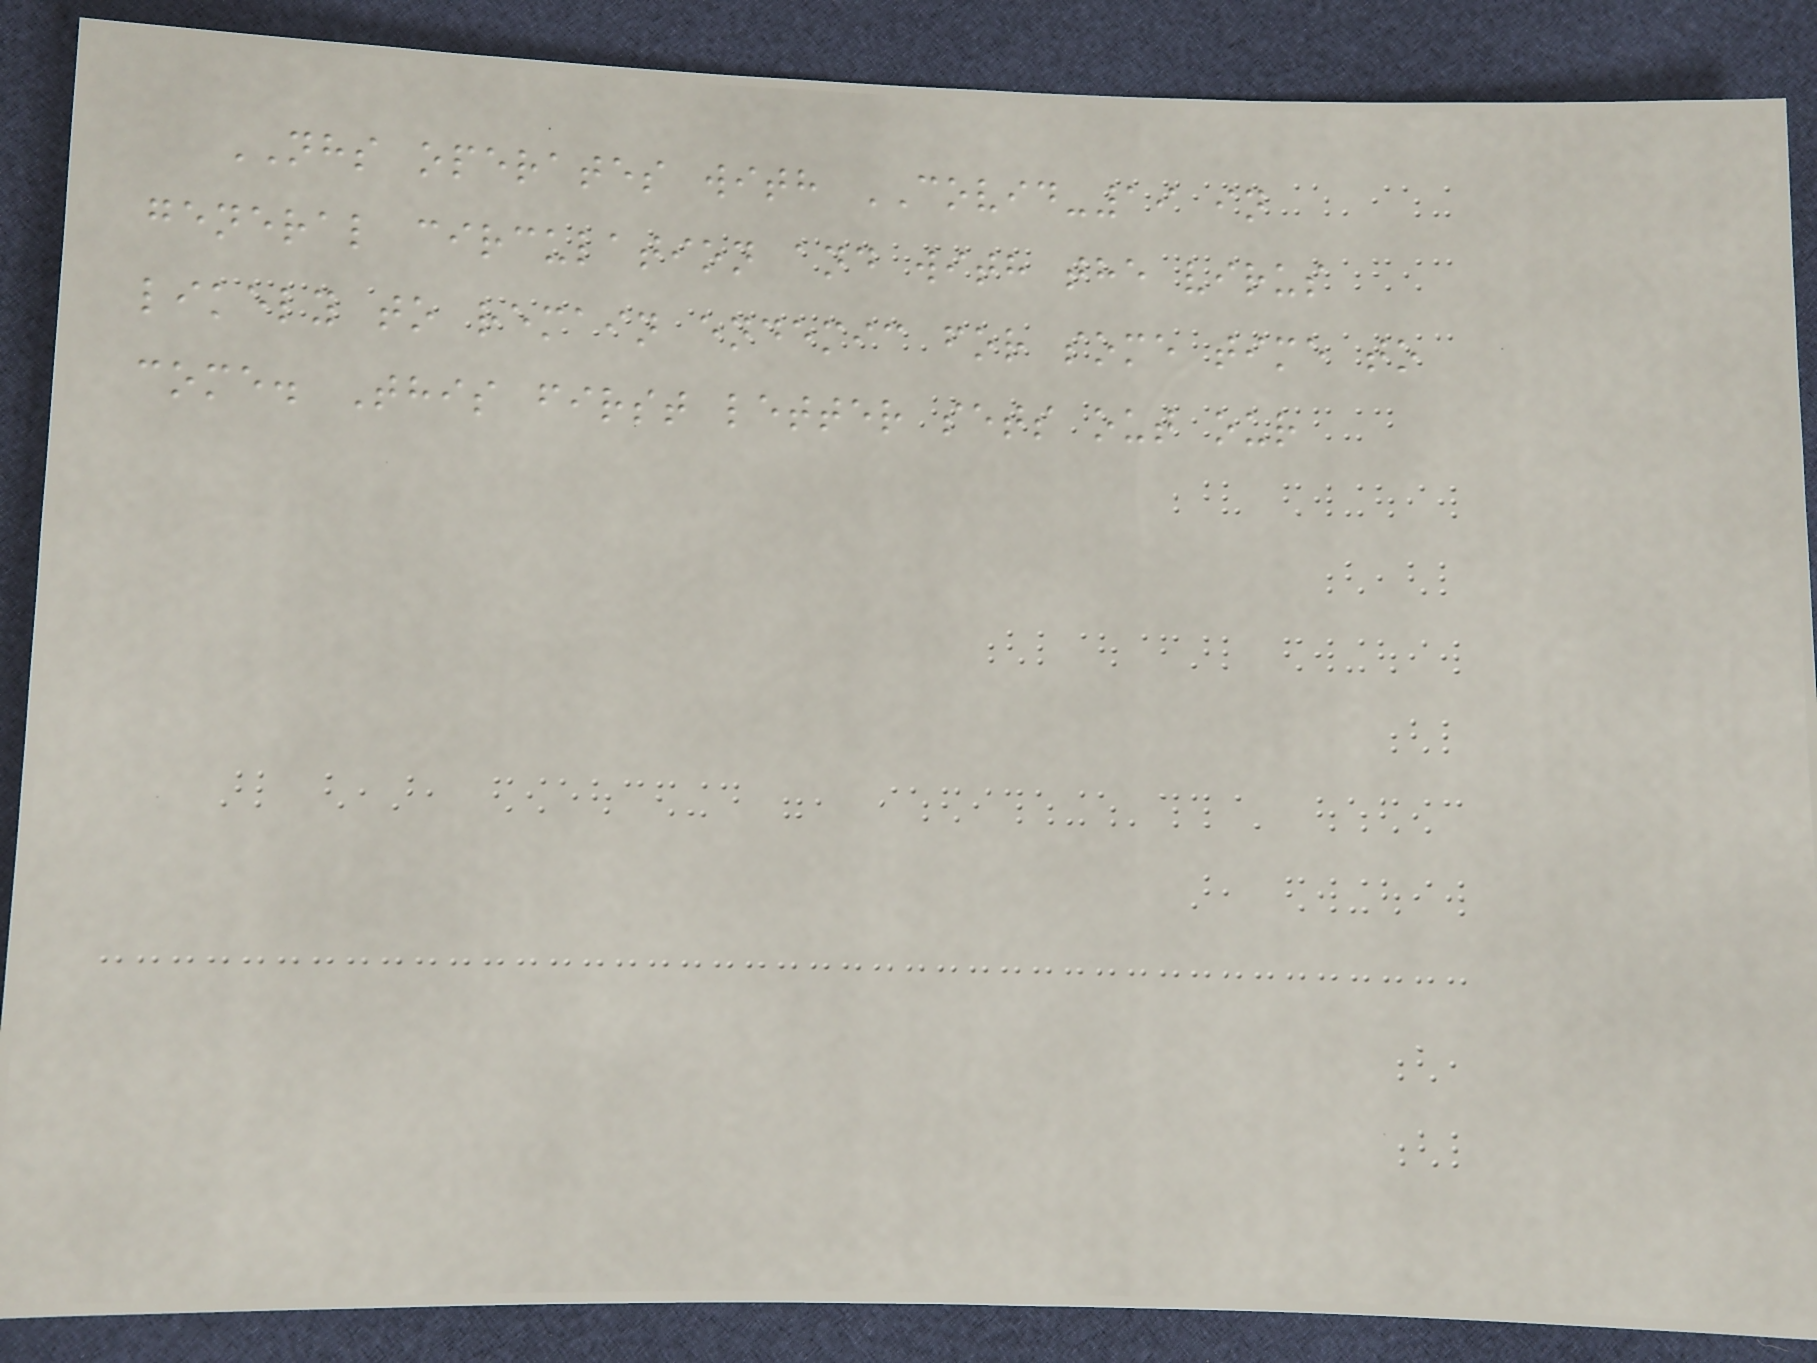NHS operates with COVID-19 in
general circulation and with the virus
likely to remain endemic for some time to
come. This first letter sets out our
